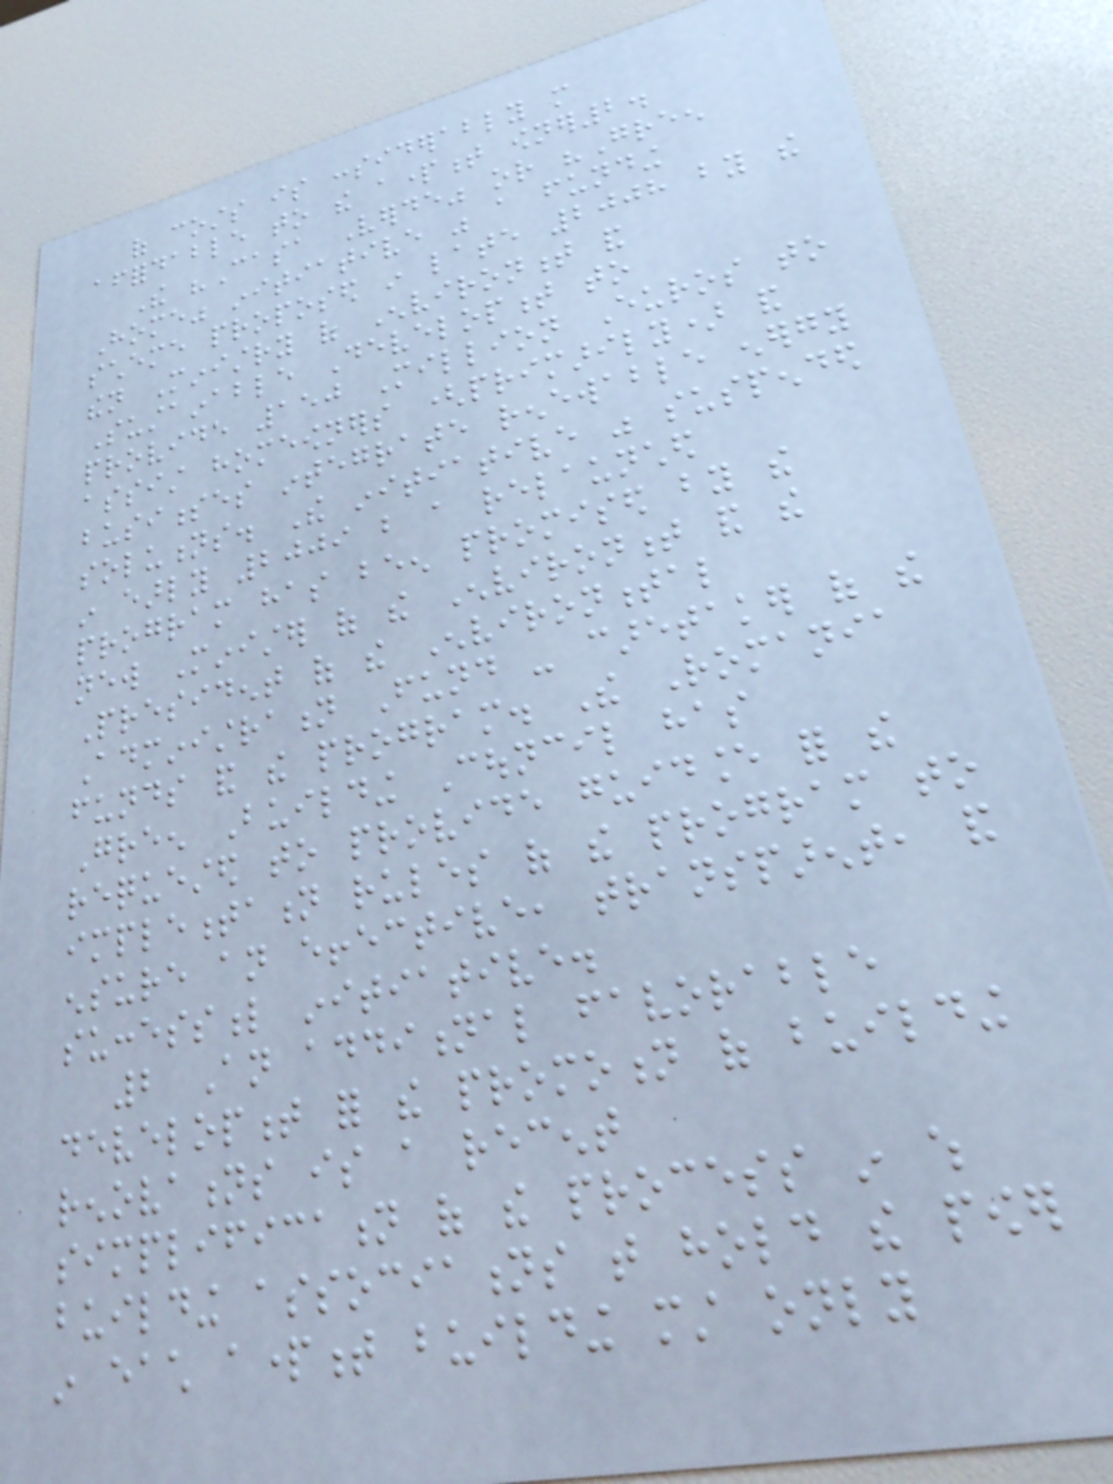of costs is considerably more
affordable to the apartment owner2.
The "Casa Verde" or "Green
Home" initiative was a funding
scheme proposed in late 2008 by the
then Ministry of Environment and
Sustainable Development to
provide 150 Million Euros to
assist homeowners (primarily) and
businesses integrate renewable energy
solutions. The initiative was suspended
in early 2009 but a relaunched
program has been promised by the
new Minister of the Environment and the
President of the Environmental
Administration Fund - caretaker of the
funds and the program. The Romania
Green Building Council has
requested to provide guidance for the
implementation rules of the program to
ensure an effective, transparent, and
successful initiative.
2 An additional favorable
development for the promotion of building
renovations is a recent
simplification of the process in which
building associations that hold the power
in each apartment building must only
